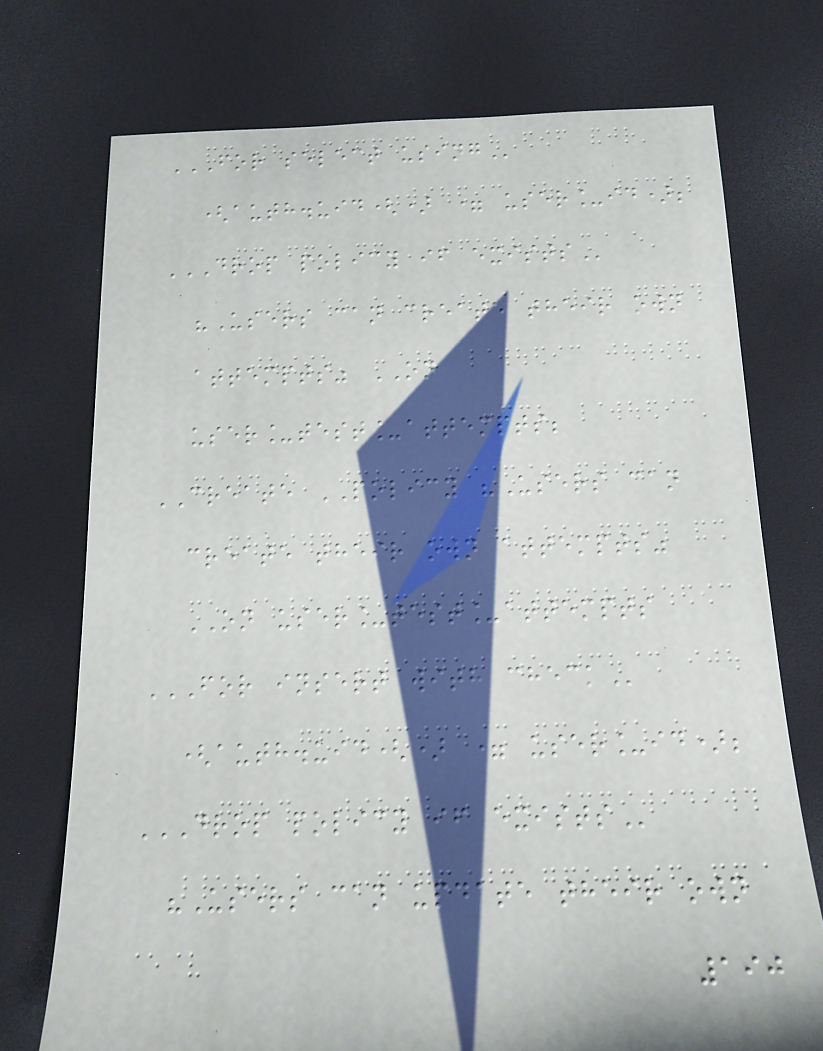FOR SELECT USING
(auth.uid() = user_id);
DROP POLICY IF EXISTS
"Users can create their own
attempts" ON
user_test_attempts;
CREATE POLICY "Users can
create their own attempts"
ON user_test_attempts
FOR INSERT WITH CHECK
(auth.uid() = user_id);
DROP POLICY IF EXISTS
"Users can update their own
190
